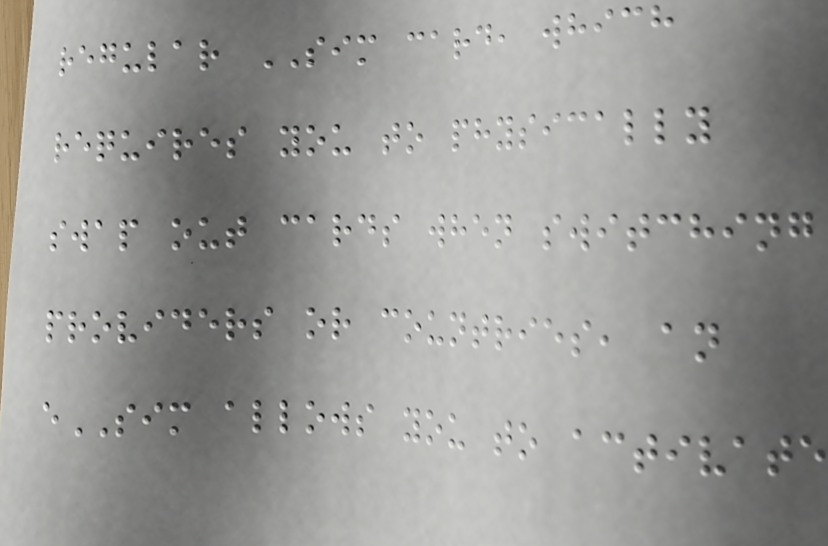regular SIM card, which
requires you to physically
swap out cards when switching
providers or countries, an
eSIM allows you to activate
